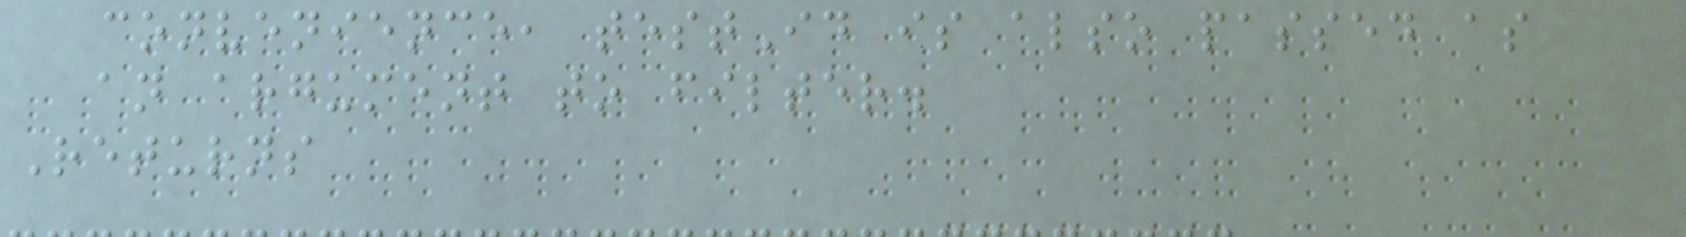convenience, testId is also passed as
an argument to filter.
Returns
